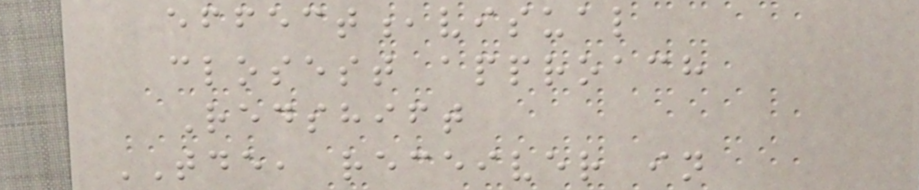effect,visual
closest approach
Redshift
TDE, receiver in
